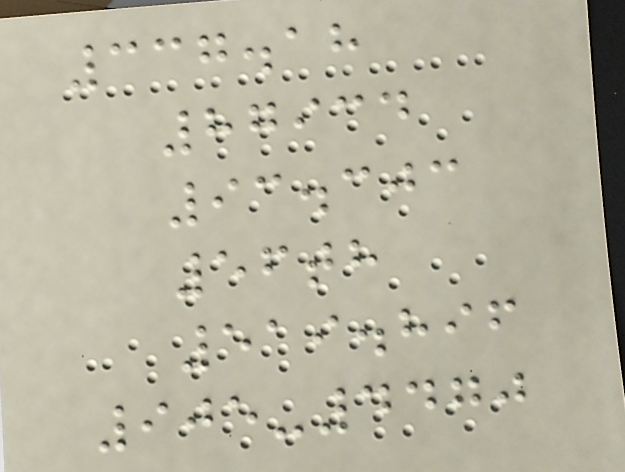337.18
87934
93.303
56th
519.896
905-4470
